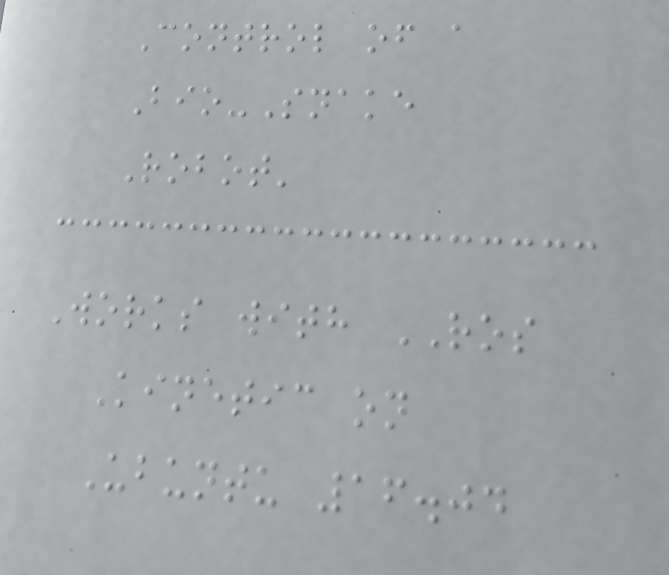Control of a
Bio-Snake
Robot'
Works with ROS
Kinetic on
Ubuntu 16.04
